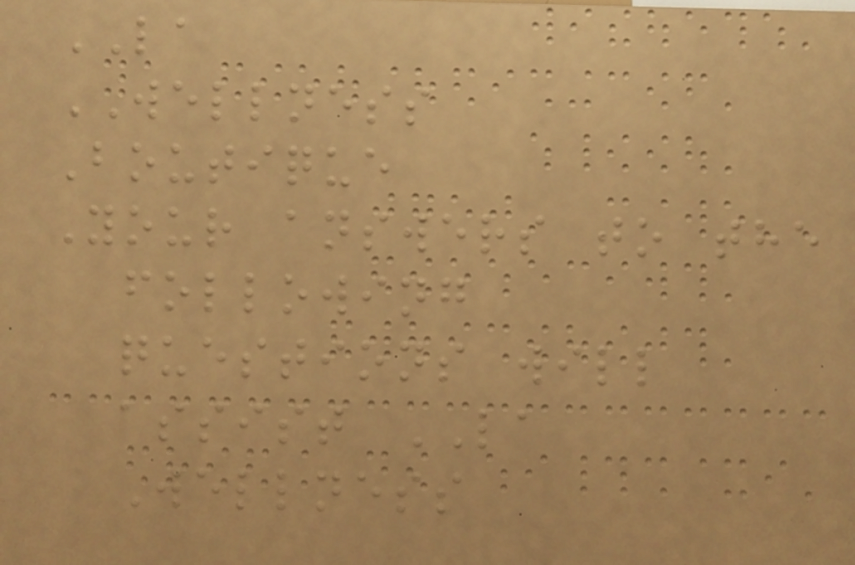LA
WELLNESS
Boutique
Your answers to the
following
questions will
assist LA
Wellness
